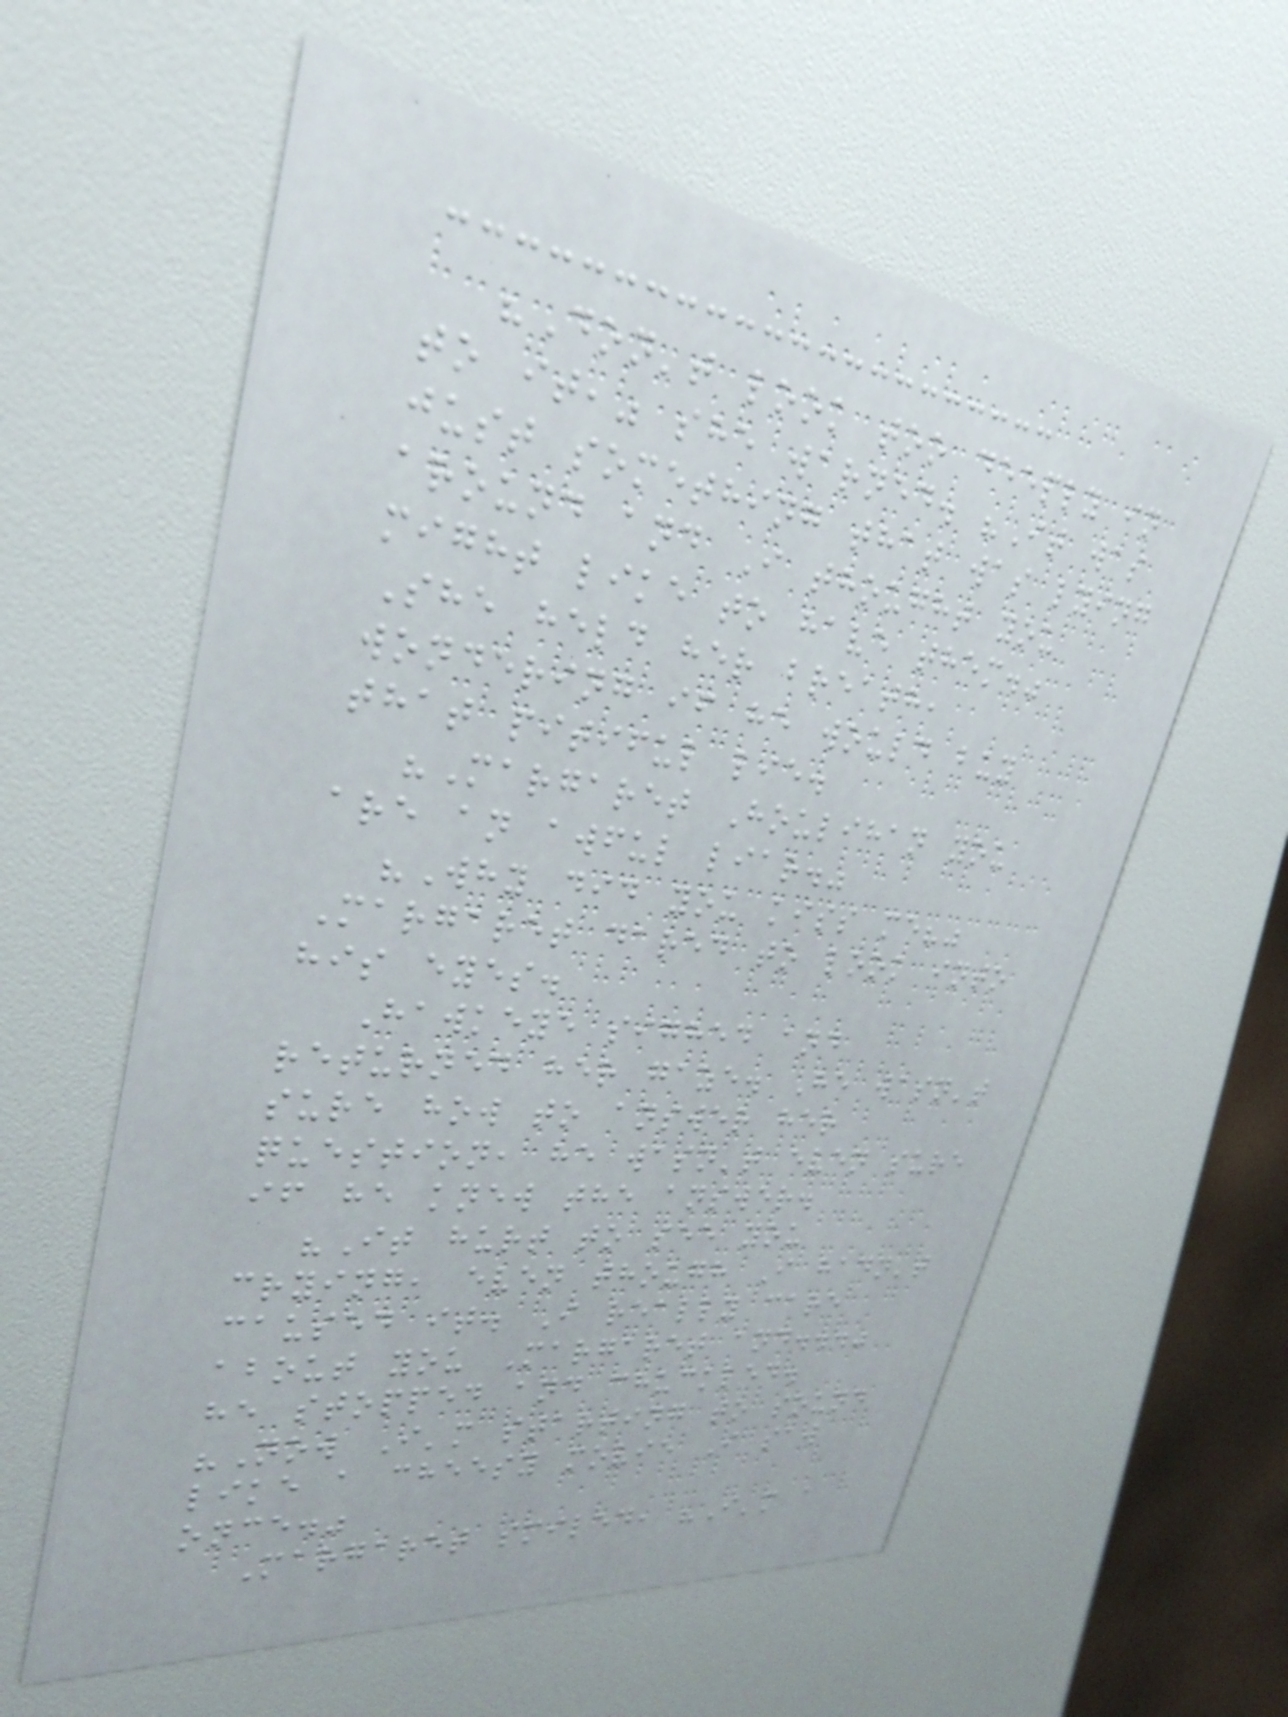"Don't look too deeply in
to it," she warned. "It was
just something that was lying
around and I thought you
might like to have them."
She held her breath,
wondering if he would buy
that pitiful lie.
"Margaret Houlihan you
are an awful liar."
"Why did you kiss me?"
Margaret dared to look into
his eyes.
Hawkeye sighed and
returned her gaze. He wasn't
sure how to answer her
question, he wasn't even sure
if he knew the answer.
"It hurt to see you
crying, even though I hadn't
caused it. I really care
about you Margaret and..."
he stopped and chuckled.
"Now I'm starting to sound
like a cheesy movie I saw
once."
Margaret smiled, "I'm a
